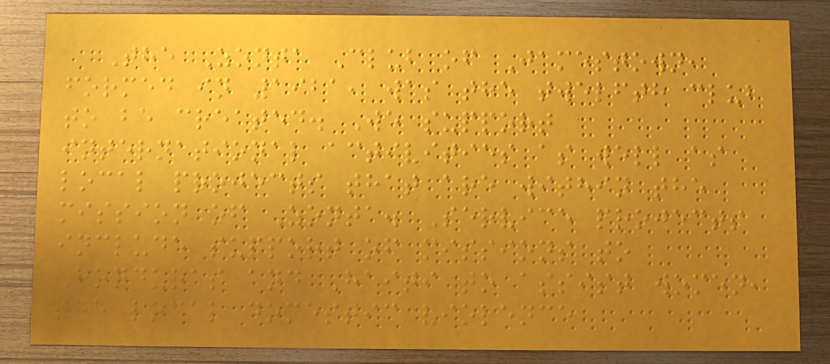The Zonta Club of Jamestown,
formed in 1921, was the twelfth club
to be created. We support
international activities as well as
local projects that are within the
mission of Zonta. Service projects
include support of missions to
Honduras and Haiti to assist women,
the local domestic violence
